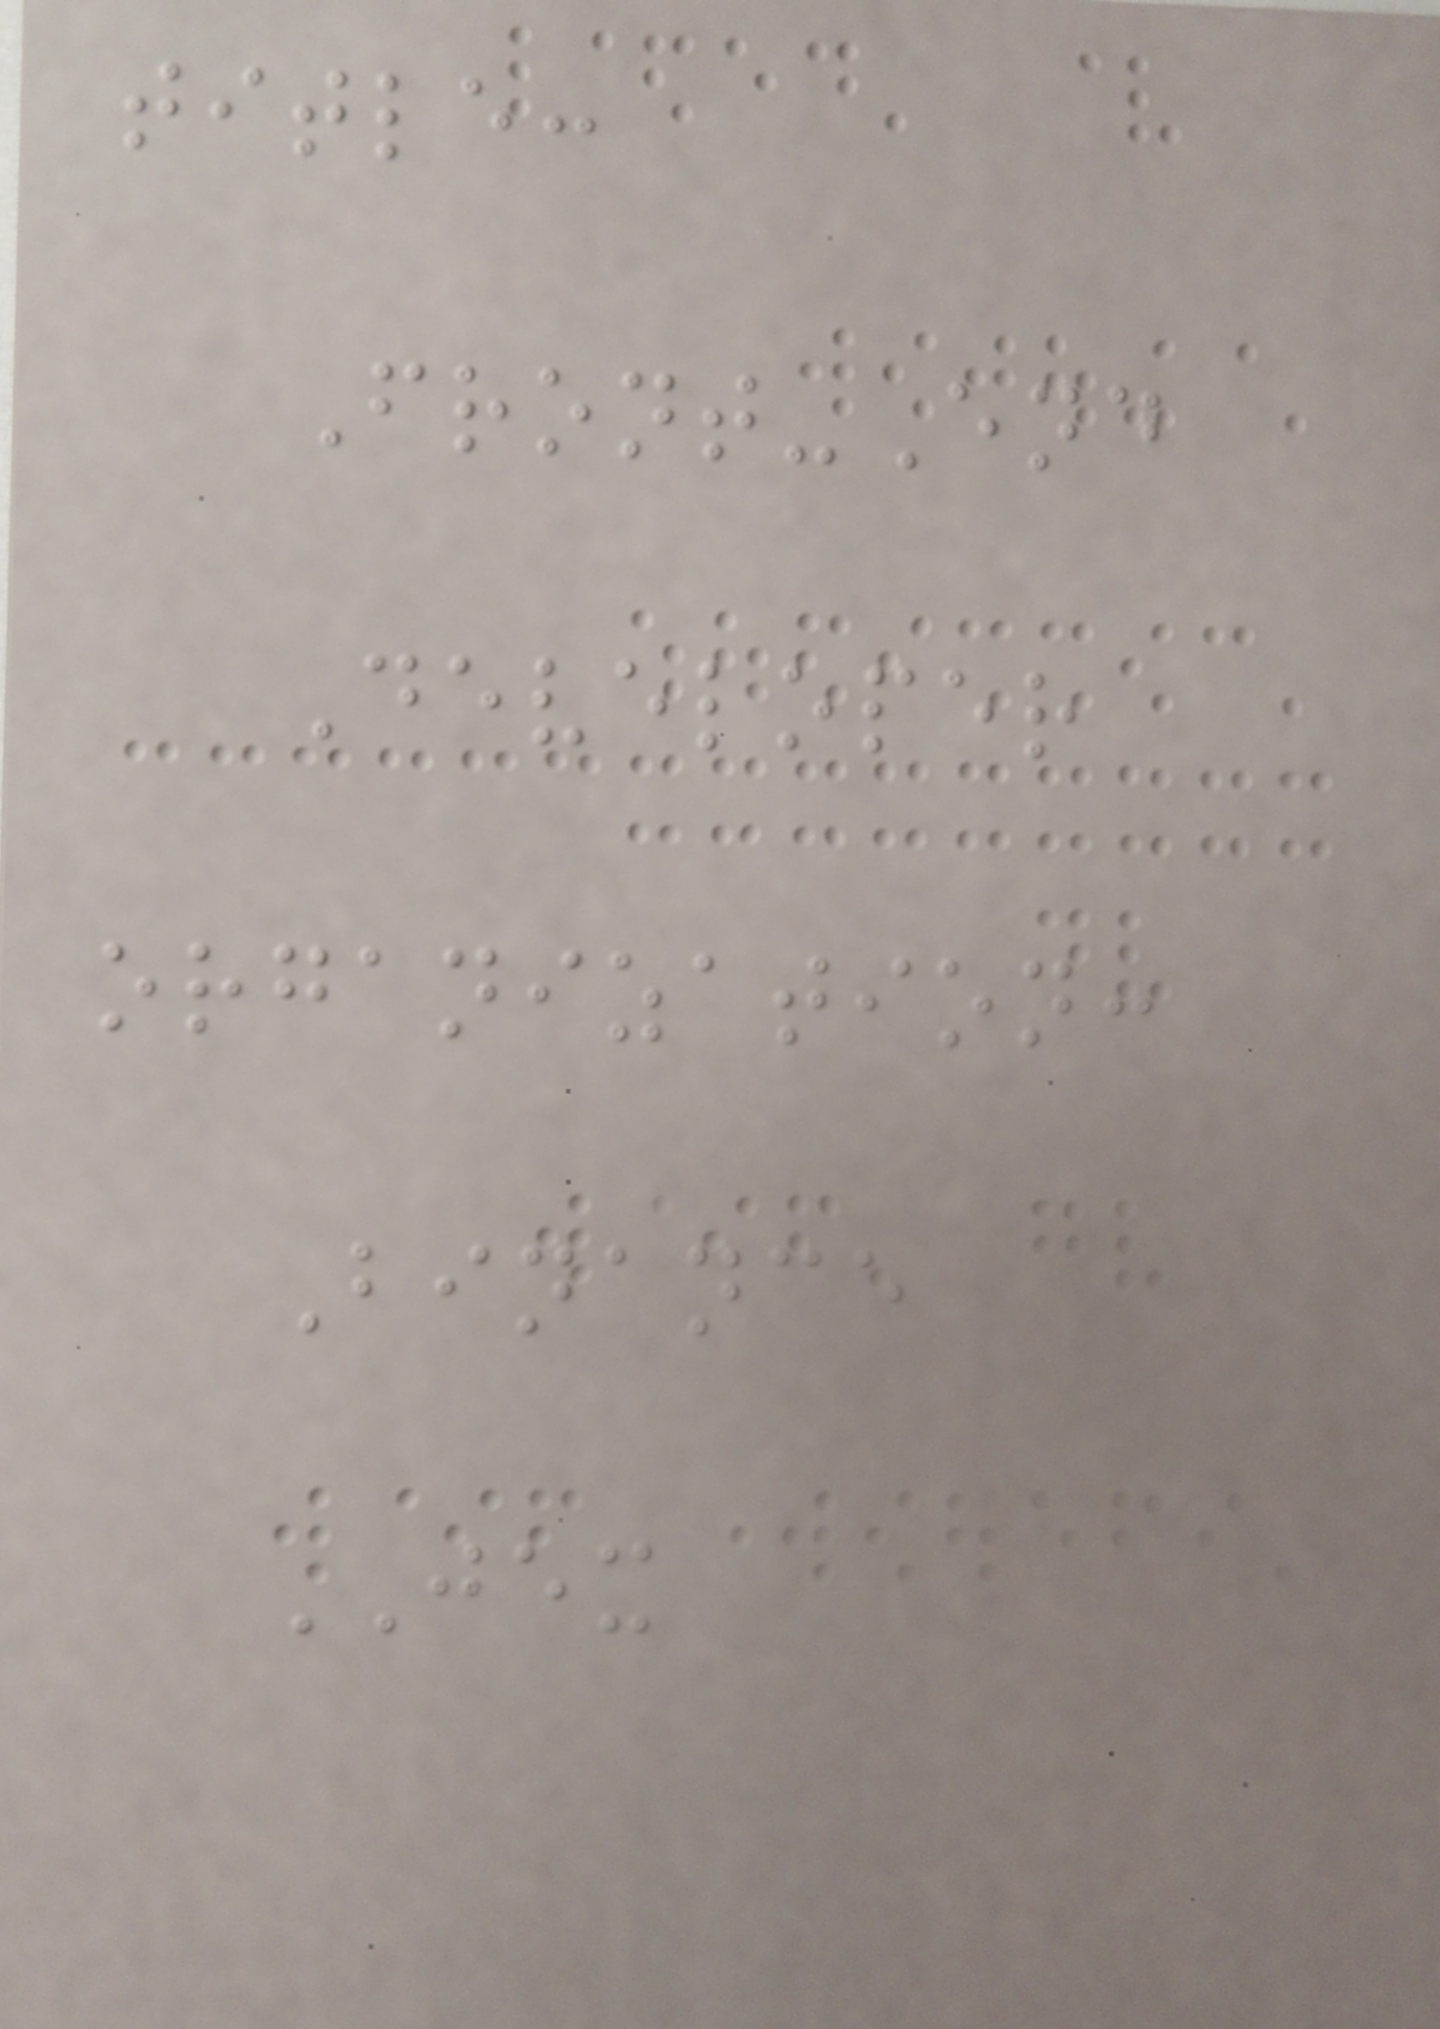title:
Front-End
Developer
organization:
Binance
JEX
